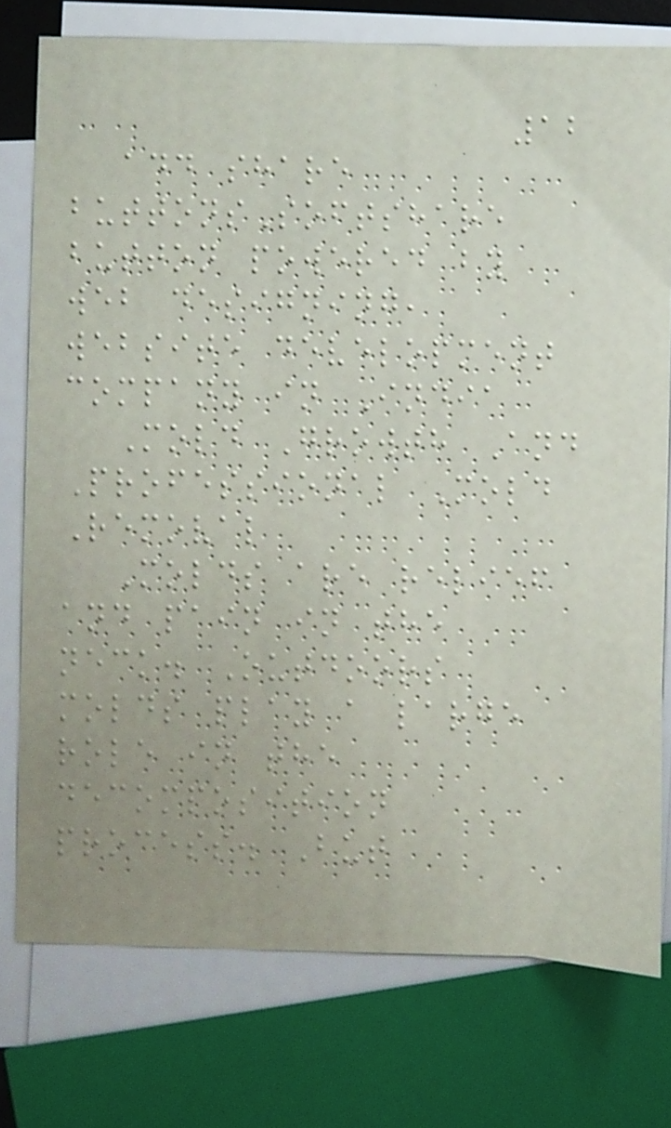12
add share
buttonsSoftshare
button powered by
web designing,
website development
company in India
Mold Growth And
Professional Mold
Removal
Molds are relief
and pain in the
neck. Outdoors
molds play a large
role in the
decomposition
process. But
